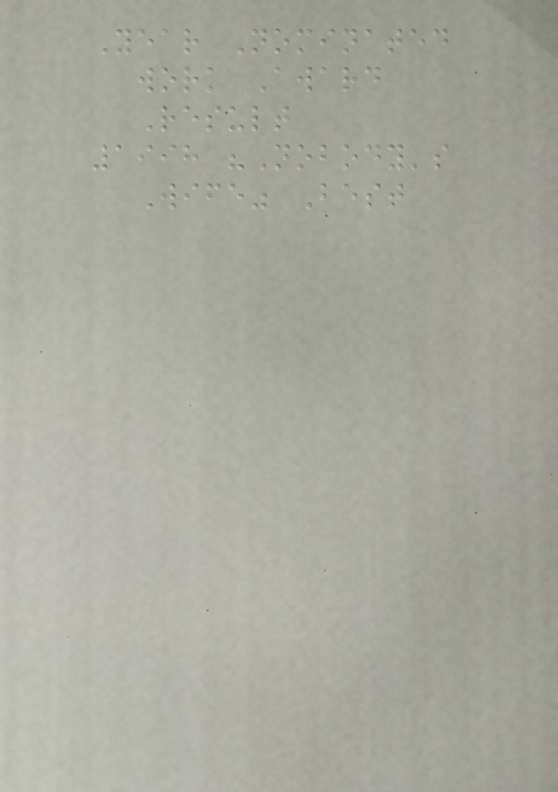Year Nominated
work Award
Result
1998 "Nobody's
Wife" Best
